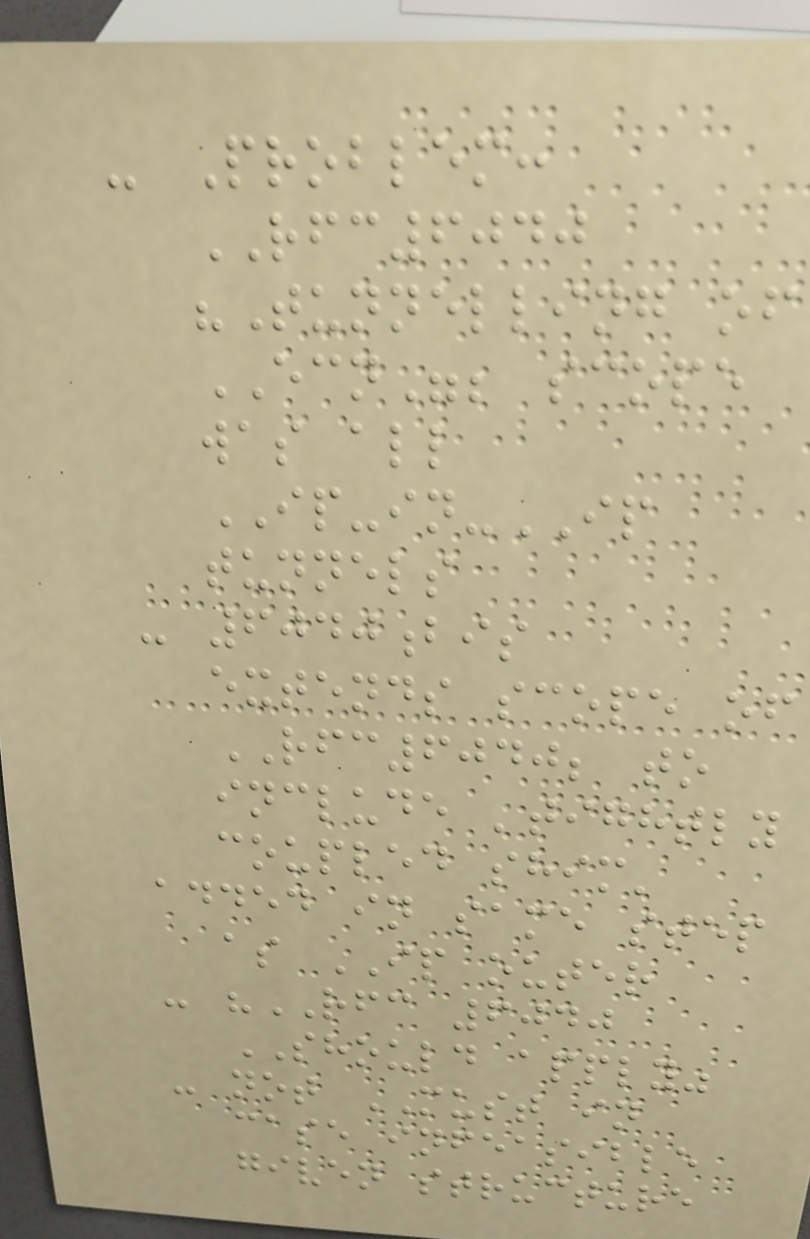- Problem:
RFC6040
"Tunnelling of
ECN"; scope
was all
IP-in-IP
tunnels
- 6040bis
extends scope of
RFC6040; to
include 'tightly
coupled shim'
added in same step
as IP outer
- "RFC 6040
SHOULD apply"
- not MUST in
case infeasible
given structure
